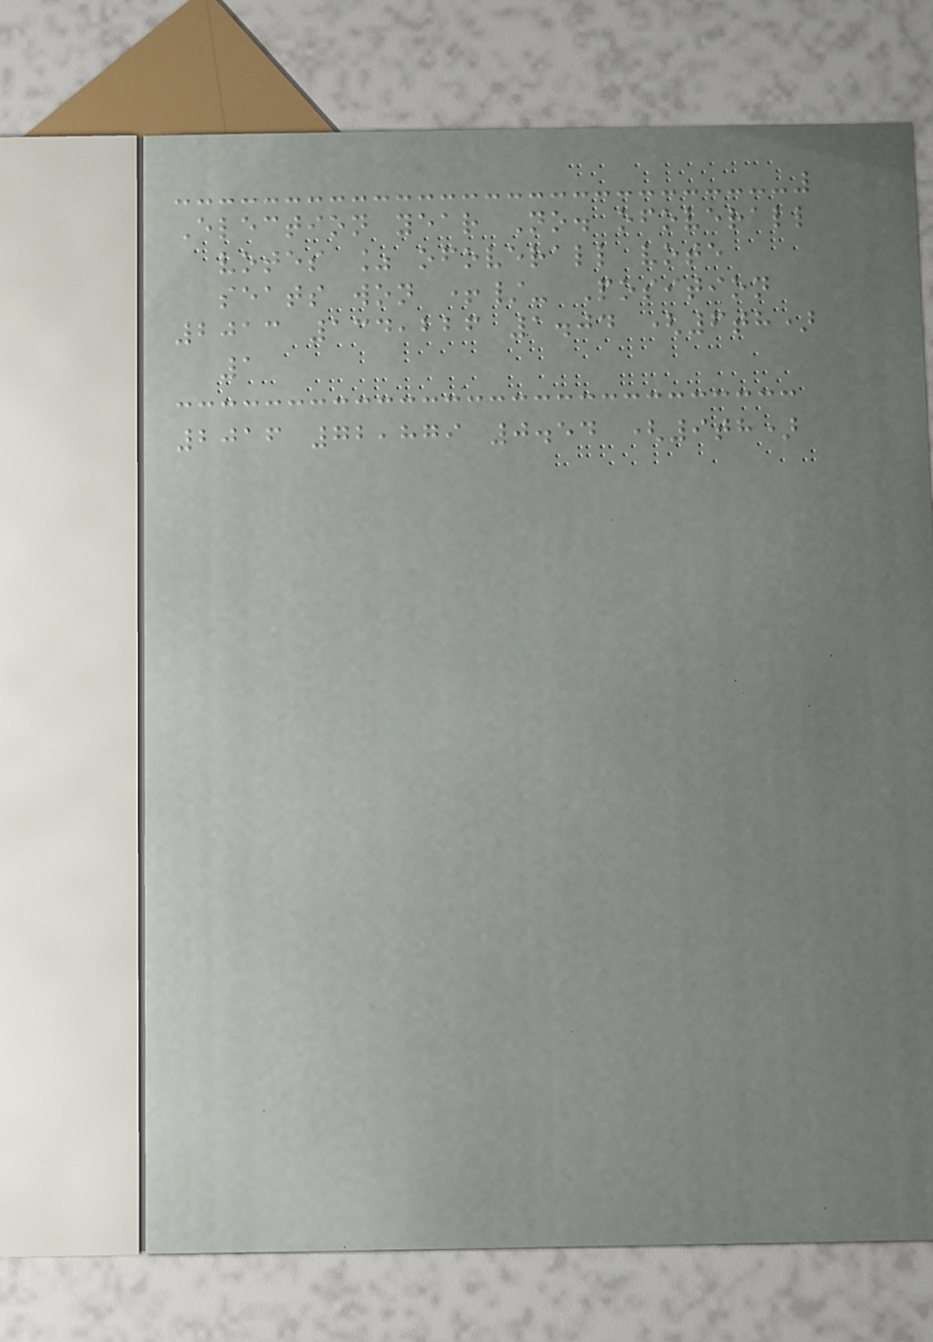Election year No. ofoverall
votes % ofoverall vote
seats won +/- Position
2013 134,226 1.04 (6th)
1
2016 72,879 0.54 (9th)
